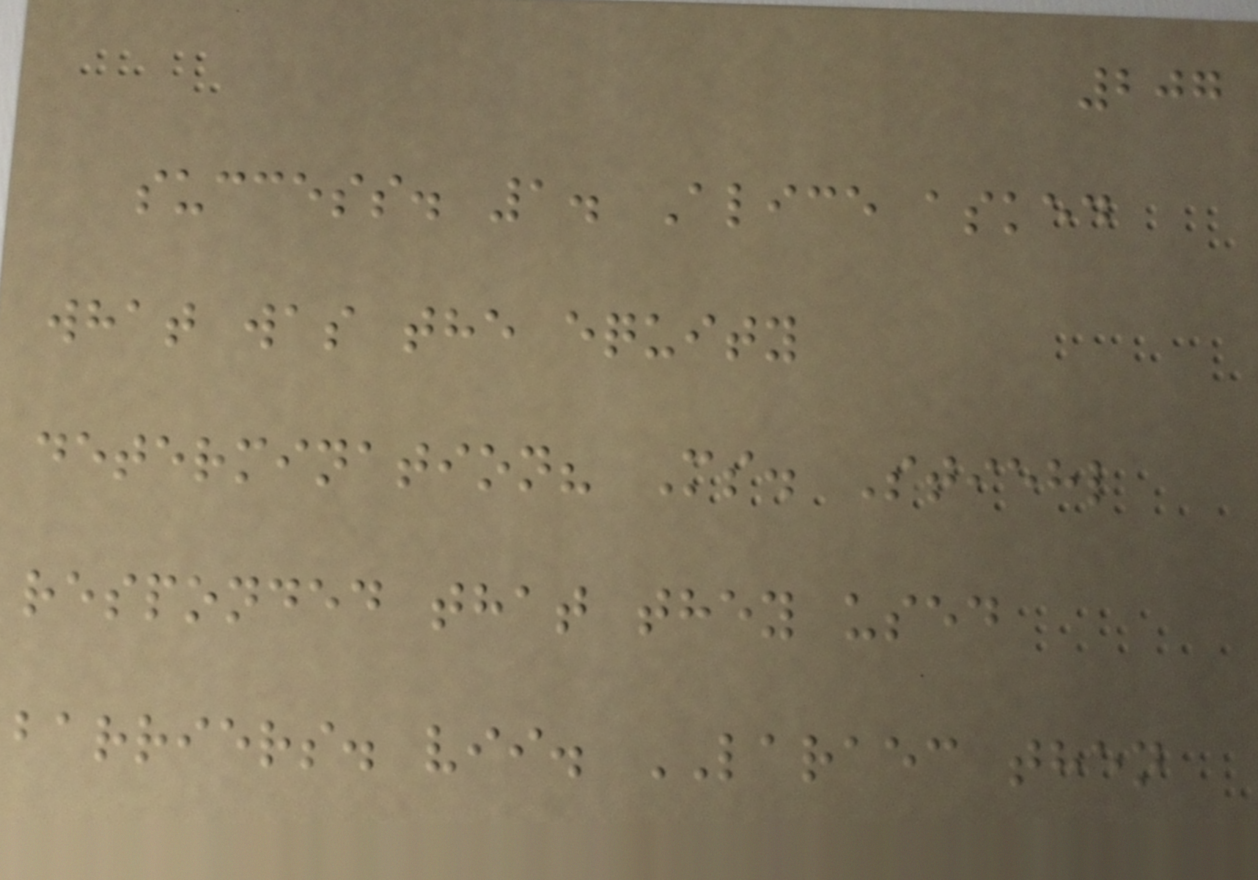207
success. 1. Alice asked
what was the equity
determination? Ms. Stiehl
responded that they used
barriers. vii. LARAEC then
